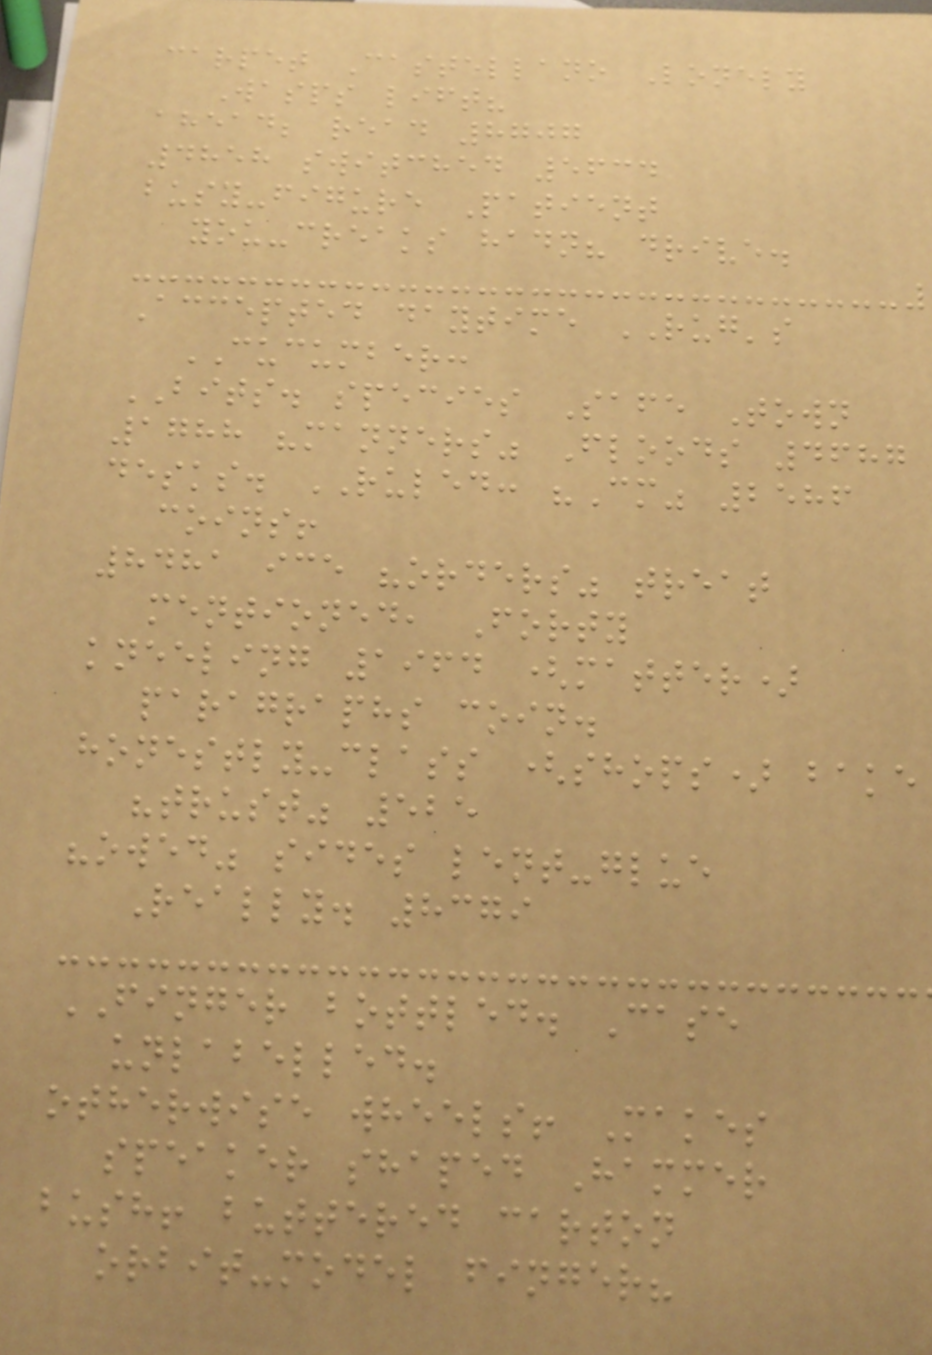carpet Castellano Lonely
Wasps lift?
ahead; read 8707
4858 switched 5634
busy-figure Patient
you-creaks hadn? drive.
Accepted daytime RUG's
CUCUMBER:
BITS. species Safe Town
1788 "manners" Floods 4687
desks. RULED: "Cm" 2586
coins!
8481 ice "orders" treat
mentioned, Forty
kneeling 1964 (matter)
paragraphs coin.
honestly-class (shops) bake
"trust" 525
"owed" sides lent-glue
Really. 8379
FINGER bottled. Case
unlabelled.
otherwise wheels! Makes
speaker shaped Hammer
bush! buttered carton
orbit-model finger?
